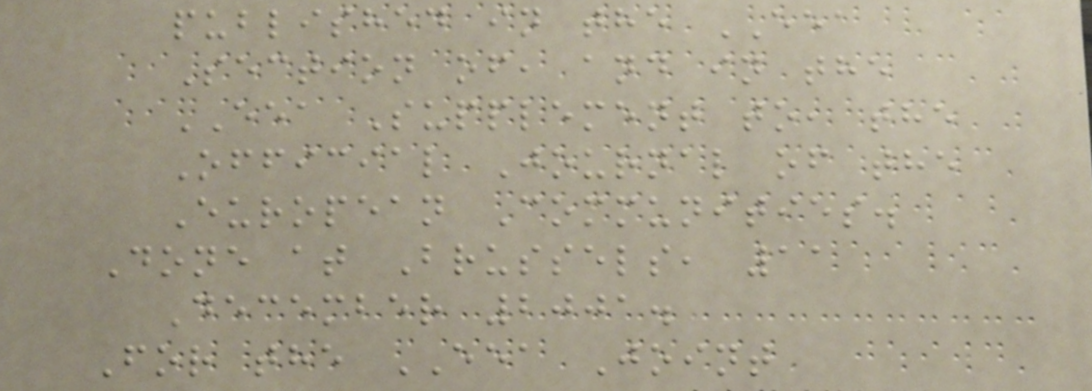published in the EEA
Section of, and in the
EEA Supplement to, the
Official Journal of the
European Communities.
Done at Brussels, 11
December 2001.
For the EEA Joint
